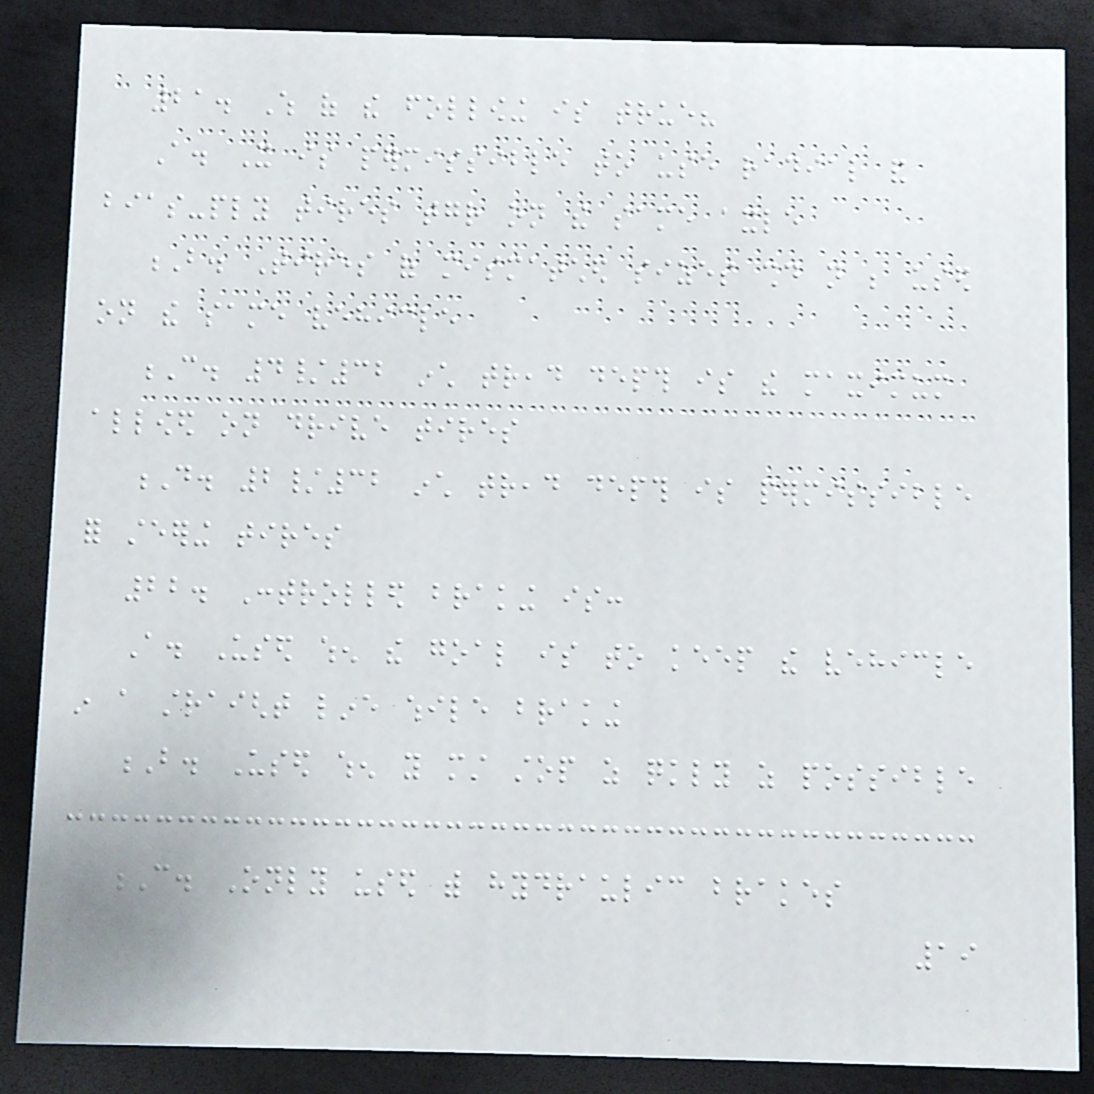21. Which of the following is true?
A. It is permissible to use radial and
bias-ply tires together on the same axle
B. Tires of mismatched sizes should not be used
on the same vehicle
C. 4/32 inch tread depth is the maximum
allowed on drive tires
D. 2/32 inch tread depth is permissible
for steering tires
22. Controlled braking is:
A. Used when the goal is to keep the vehicle
in a straight line while braking
B. Used when you must stop as quickly as possible
C. Only used with hydraulic brakes
19
